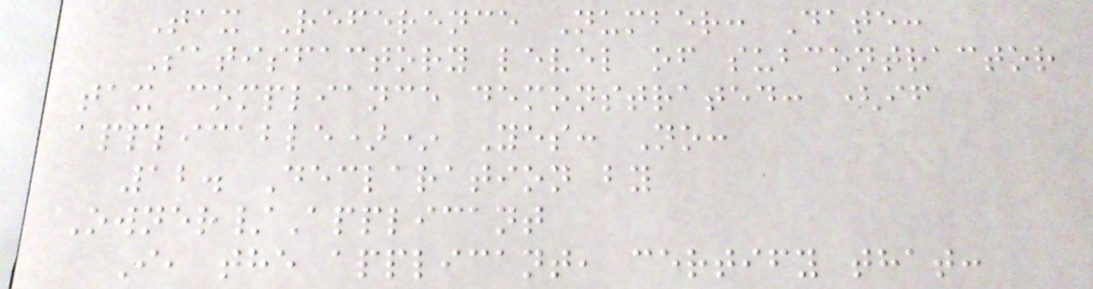Tax Reference Number: Date:
Satisfactory level of subcontractor
tax compliance demonstrated: (if
applicable)* Yes: No:
12. Declaration by
Owner/Applicant
I, the applicant, certify that:
